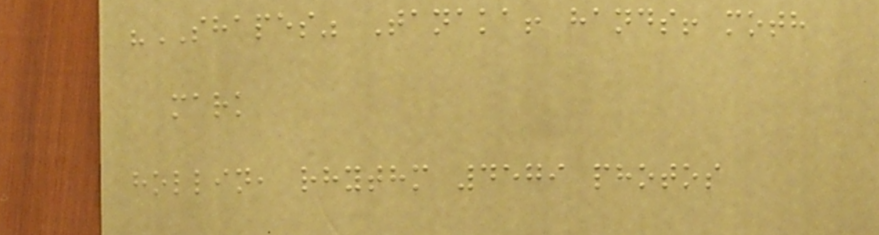"SHAPES" Tanaka! hands! moth
mark
hollin, rhythm 4579 photos
